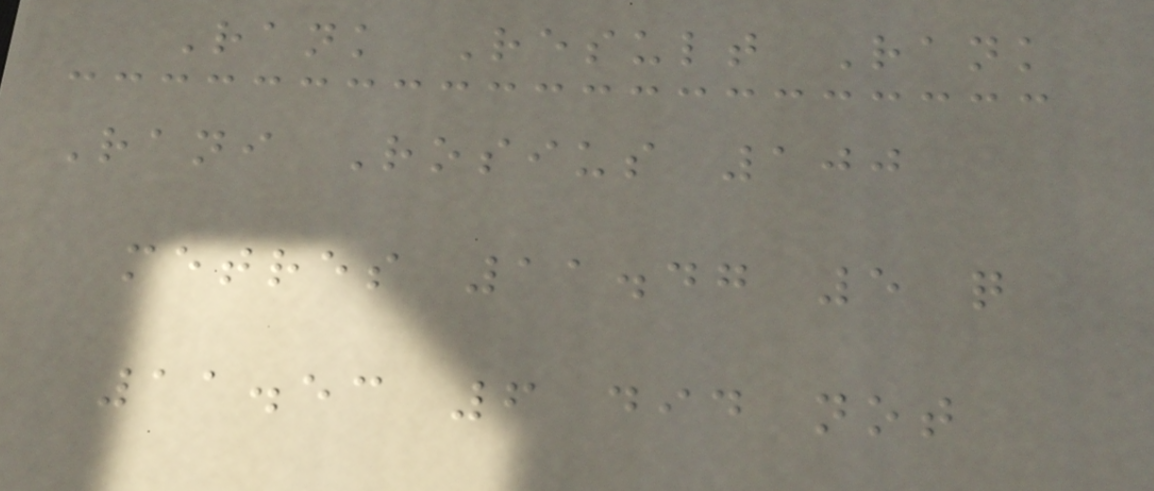Rank Result Rank
Rani Rosius 100
metres 11.47 5 q
11.53 6 did not
